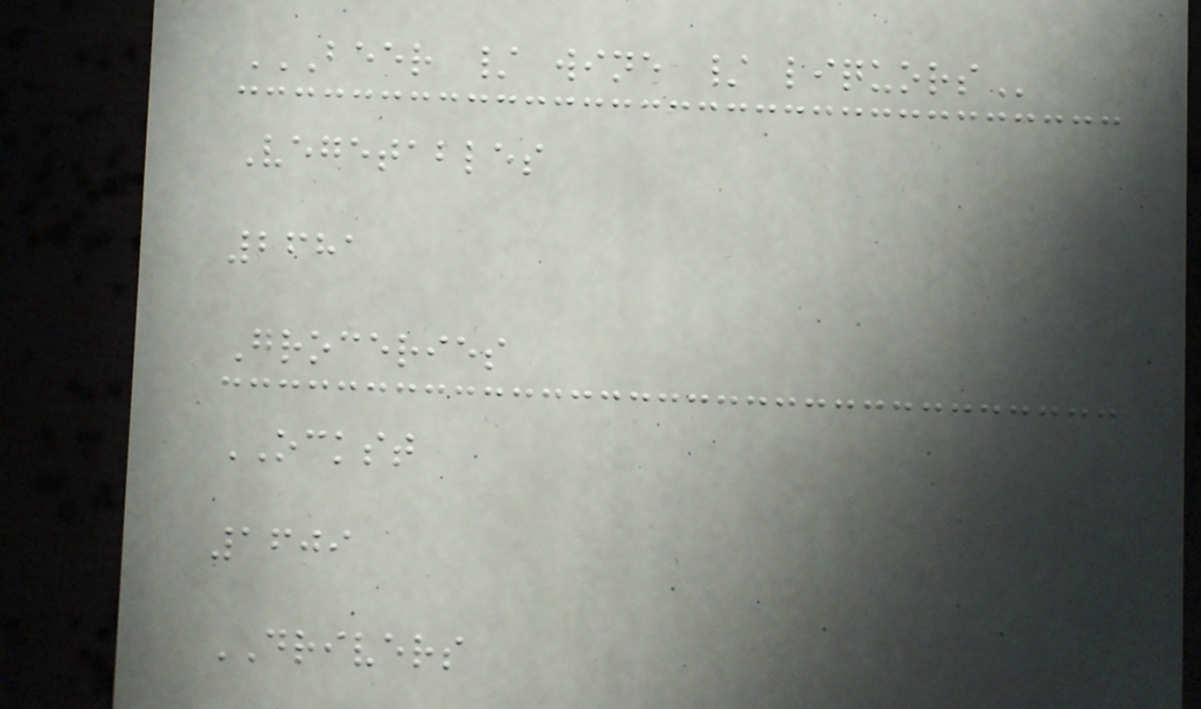BEER / WINE / LIQUORS
Vegetables
2681
Groceries
OCKST
1609
DRIVERS
